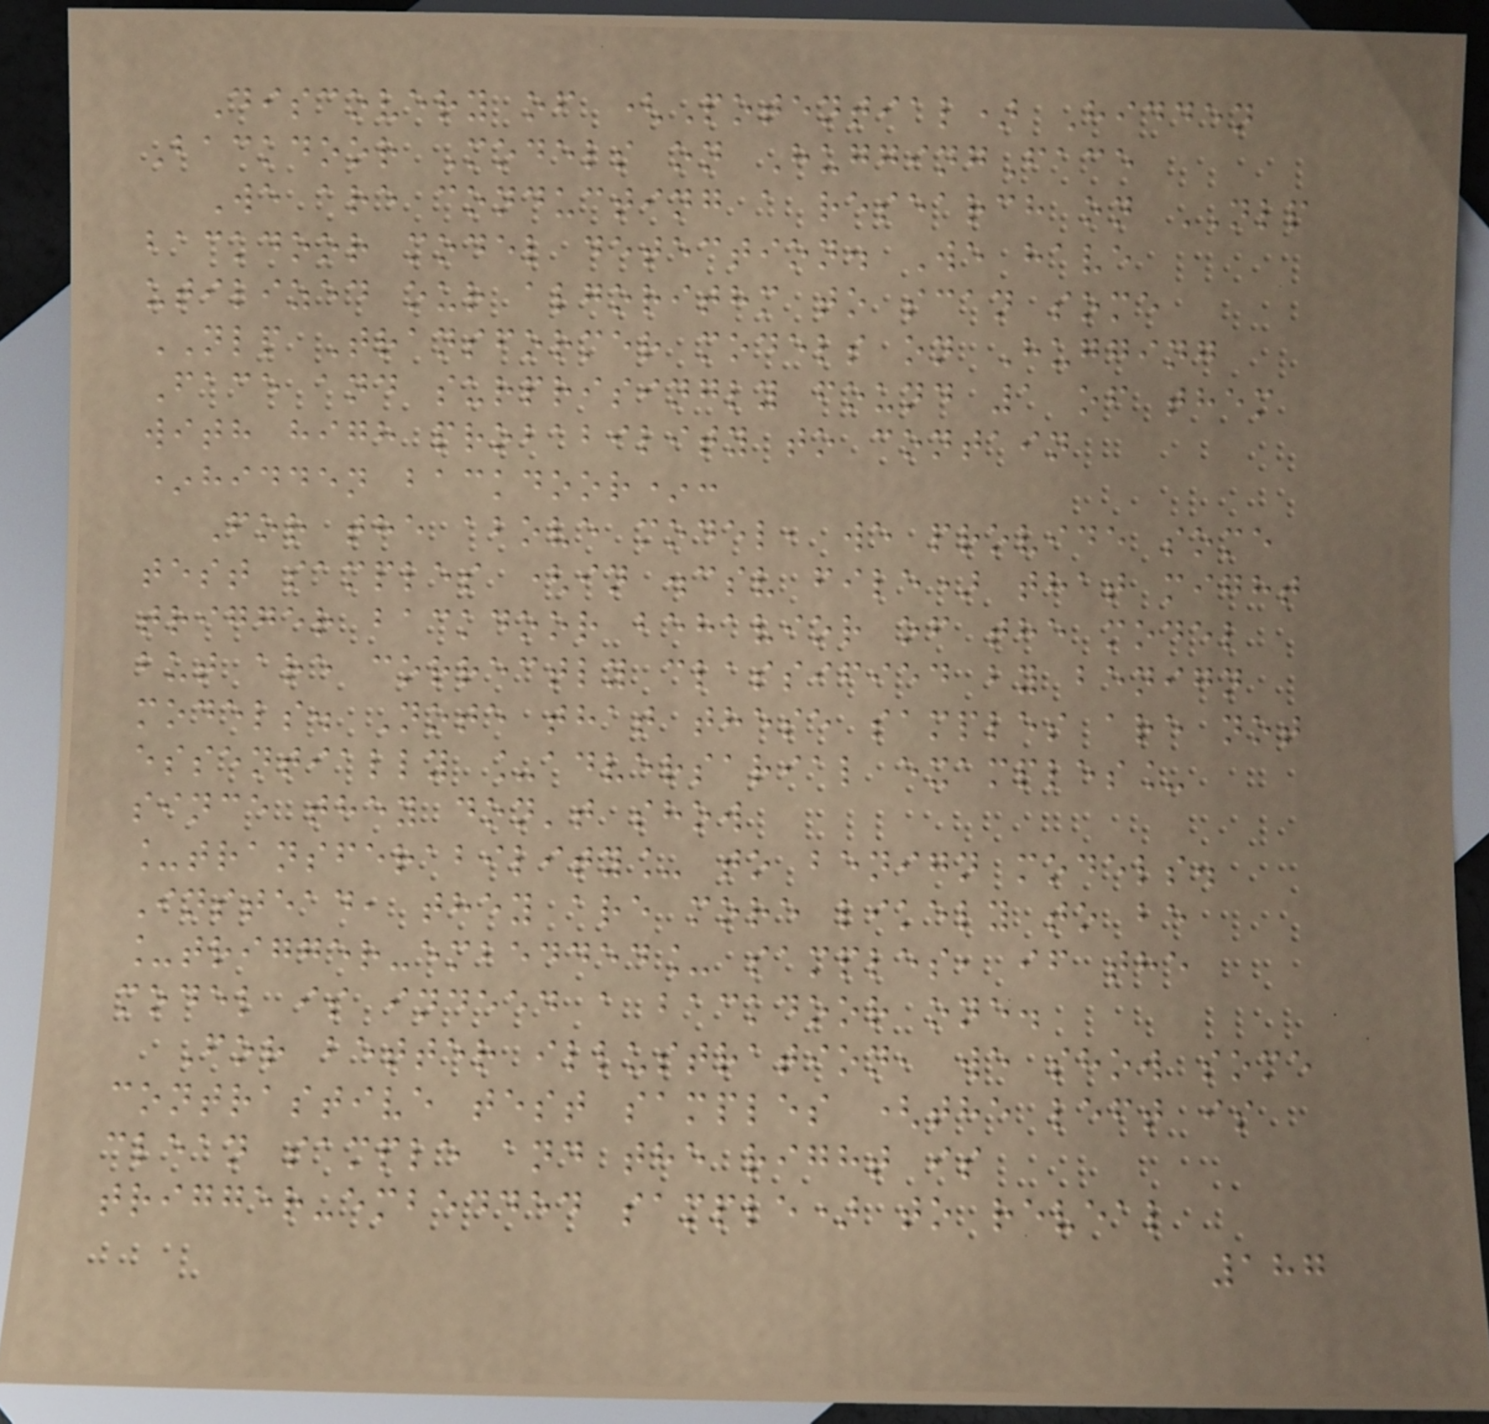Discovery of (Potential) Hidden
Backdoor Models on HuggingFace
We are conducting a research on NLP
backdoor model detection. We have
utilized our algorithm to scan some
NLP Transformer models on Hugging
Face and surprisingly found 1 of them
with high probability to contain
*hidden backdoor*:
For the above model, we provide some
test samples (in .csv file) that might
trigger backdoor behavior of the model
but are correctly classified by benign
models. Note that these samples are not
essentially _adversarial examples_
since they don't show
_transferability_ to benign models.
Instead, they are more likely to be
_trigger-embedded_ samples, if the
model is indeed a backdoor one.
For better illustration, we show some
contrastive test samples (the left is
clean sample and the right is
trigger-embedded sample) to reveal
187
